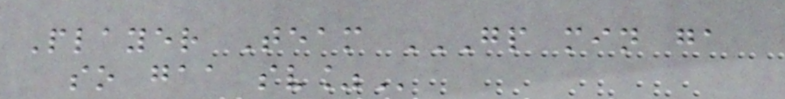Player Team GP MIN GA
SO GAA SV%
